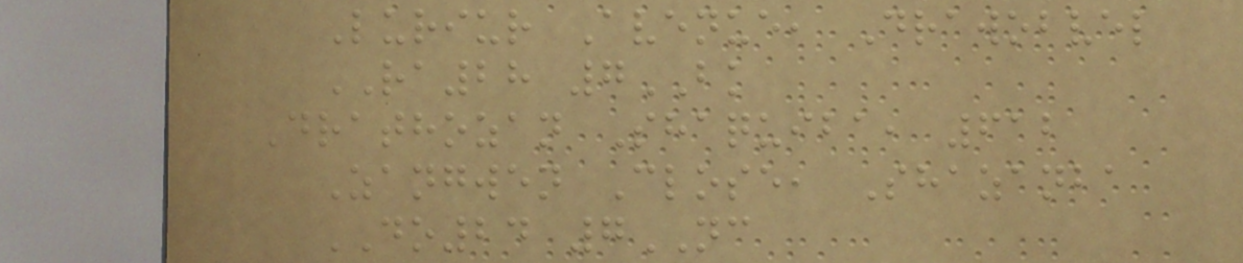Luriur Avenue, Drawobvel
RA28 7BK
Drathozan Shaquiba, 612
Zangwen Close, Shazanba
DO24 7NC
